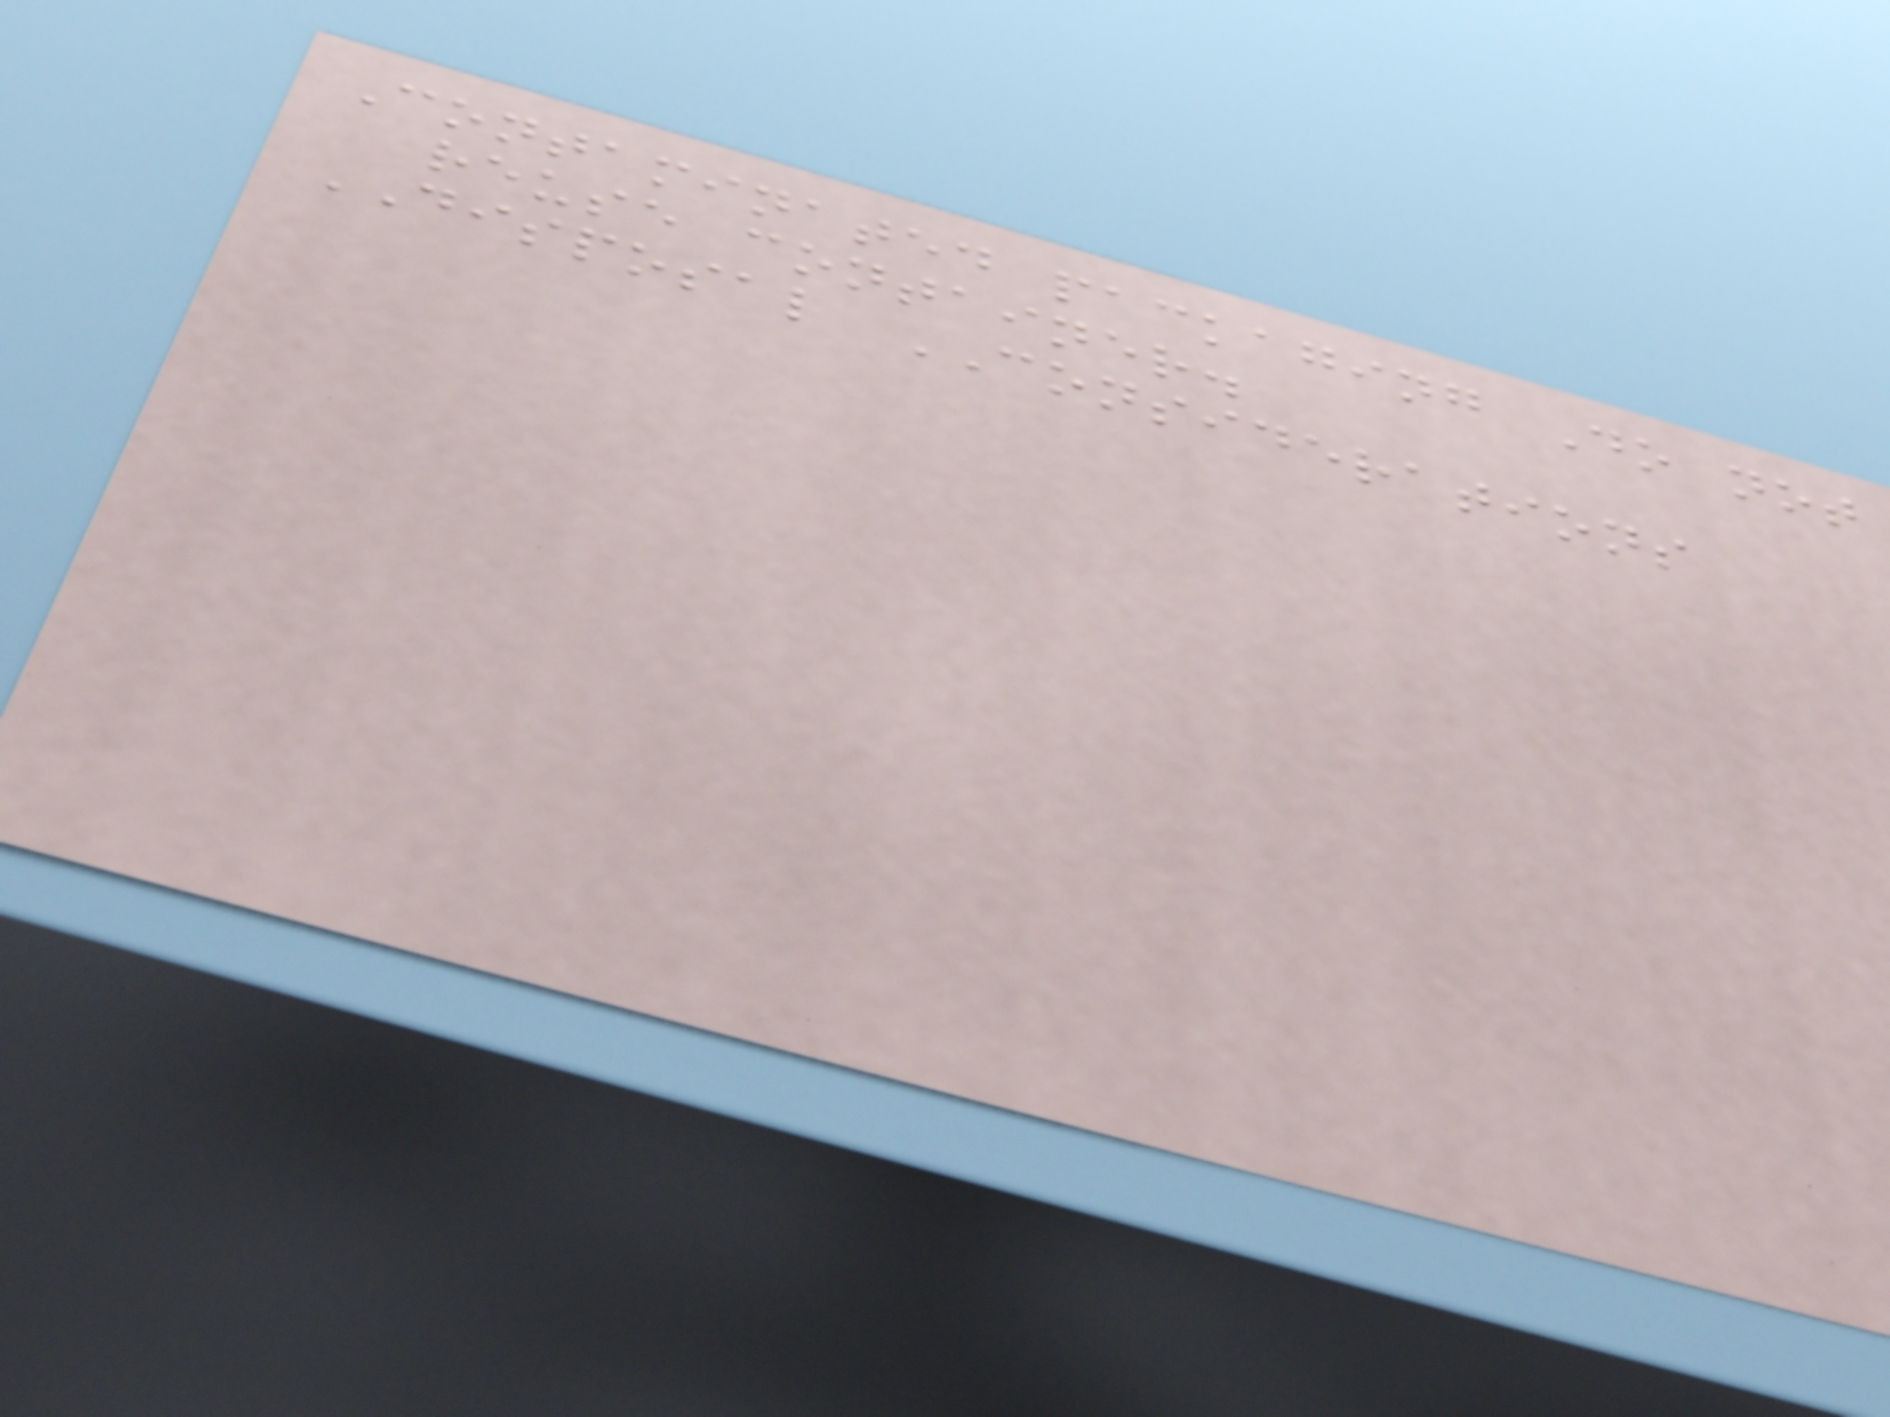Contaminated packaging Do not
reuse container.
DISPOSAL CONSIDERATIONS
